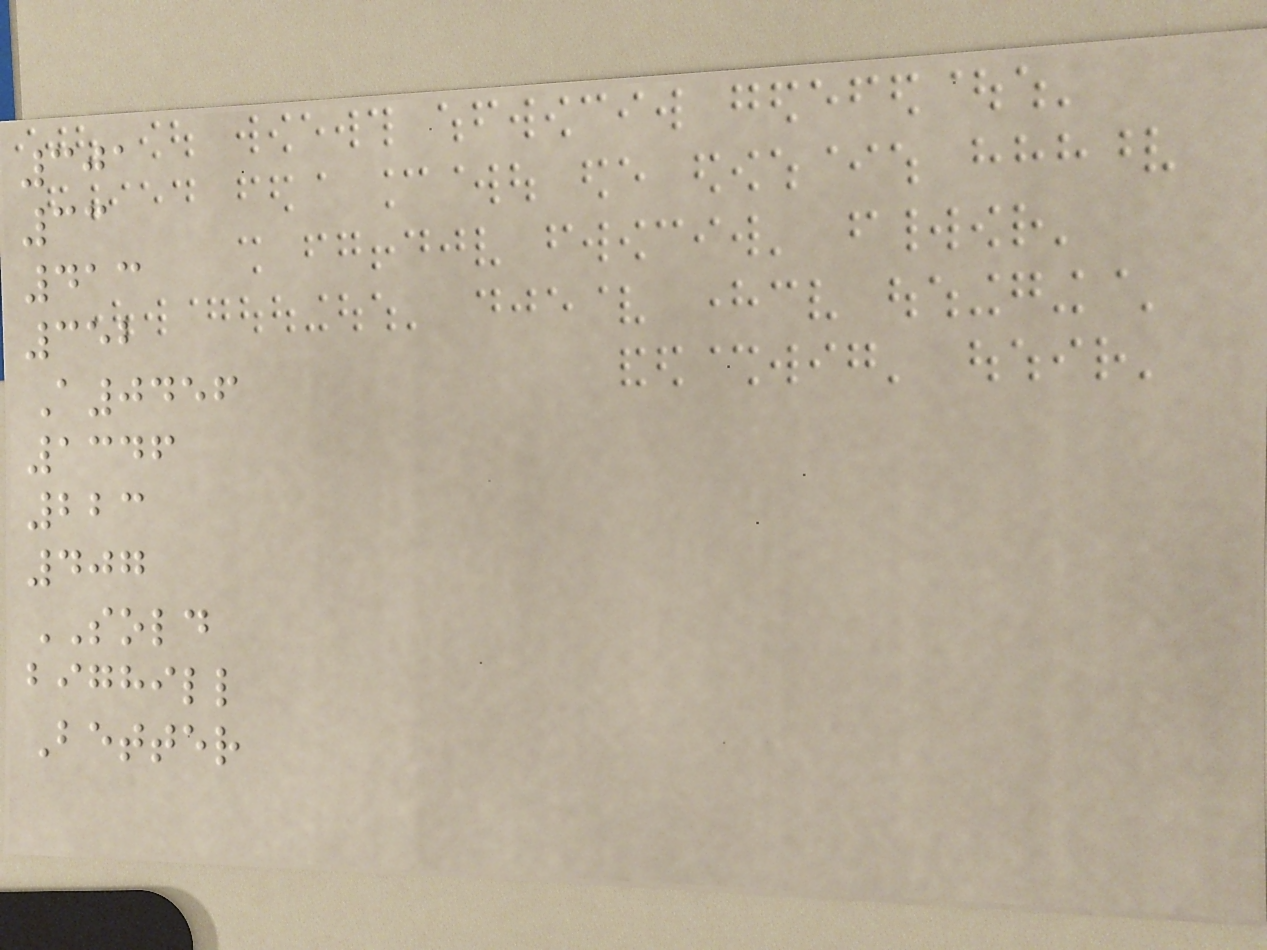301
33
413
352
A0456
1346
223
407
SOLD
bighill
Better
